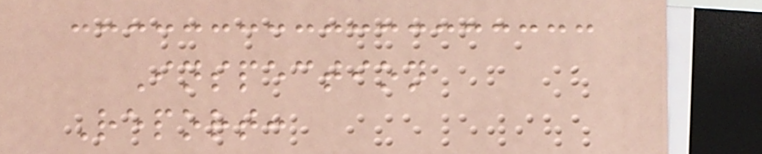Inspection
Report:
